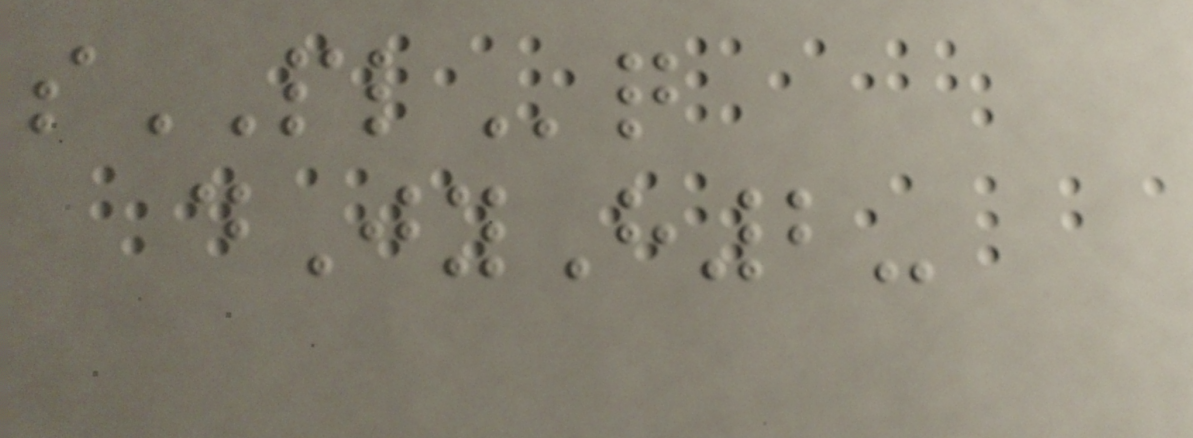sPLq
dJyH2-
